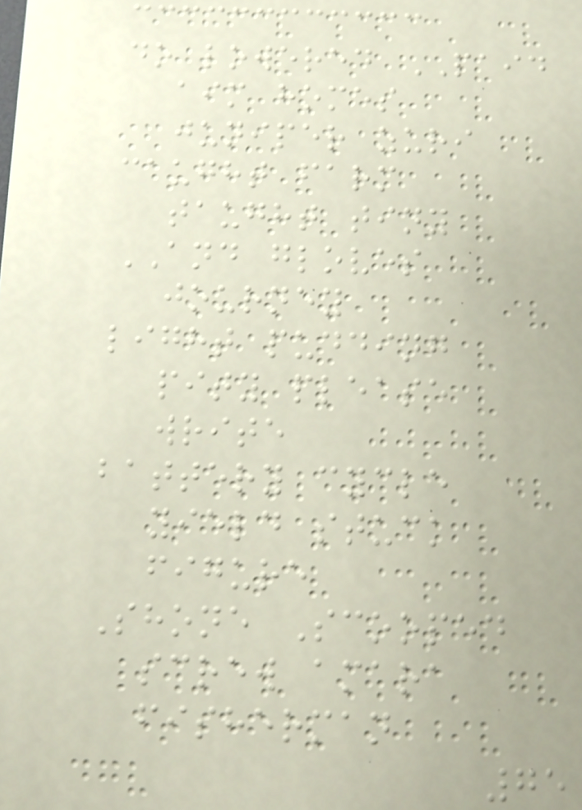do lowered PAID
aim homes
juniper zuri
caught farm
taught tiny
AND gloves
journey
light pudding
pity please
write
battery cycle
yield stuck
figure
Shone Scooped
screw amara
fisherman
75
